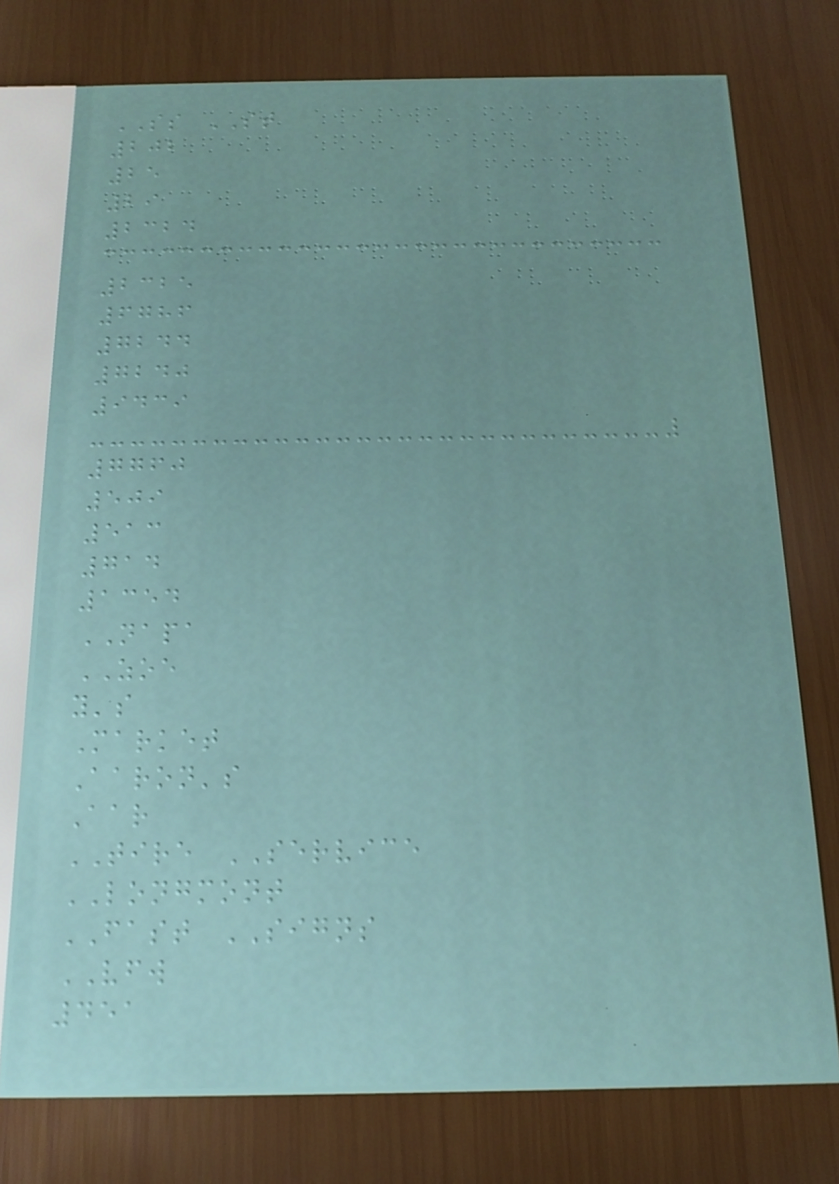SS ST
202
25
29
2324
2325
6786
7244
7240
9439
7760
509
513
714
1354
NAPA
ZOE
y's
Market
Aaron's
Aar
TIRE SERVICE
LONGMONT
FAST SIGNS
VFW
451
